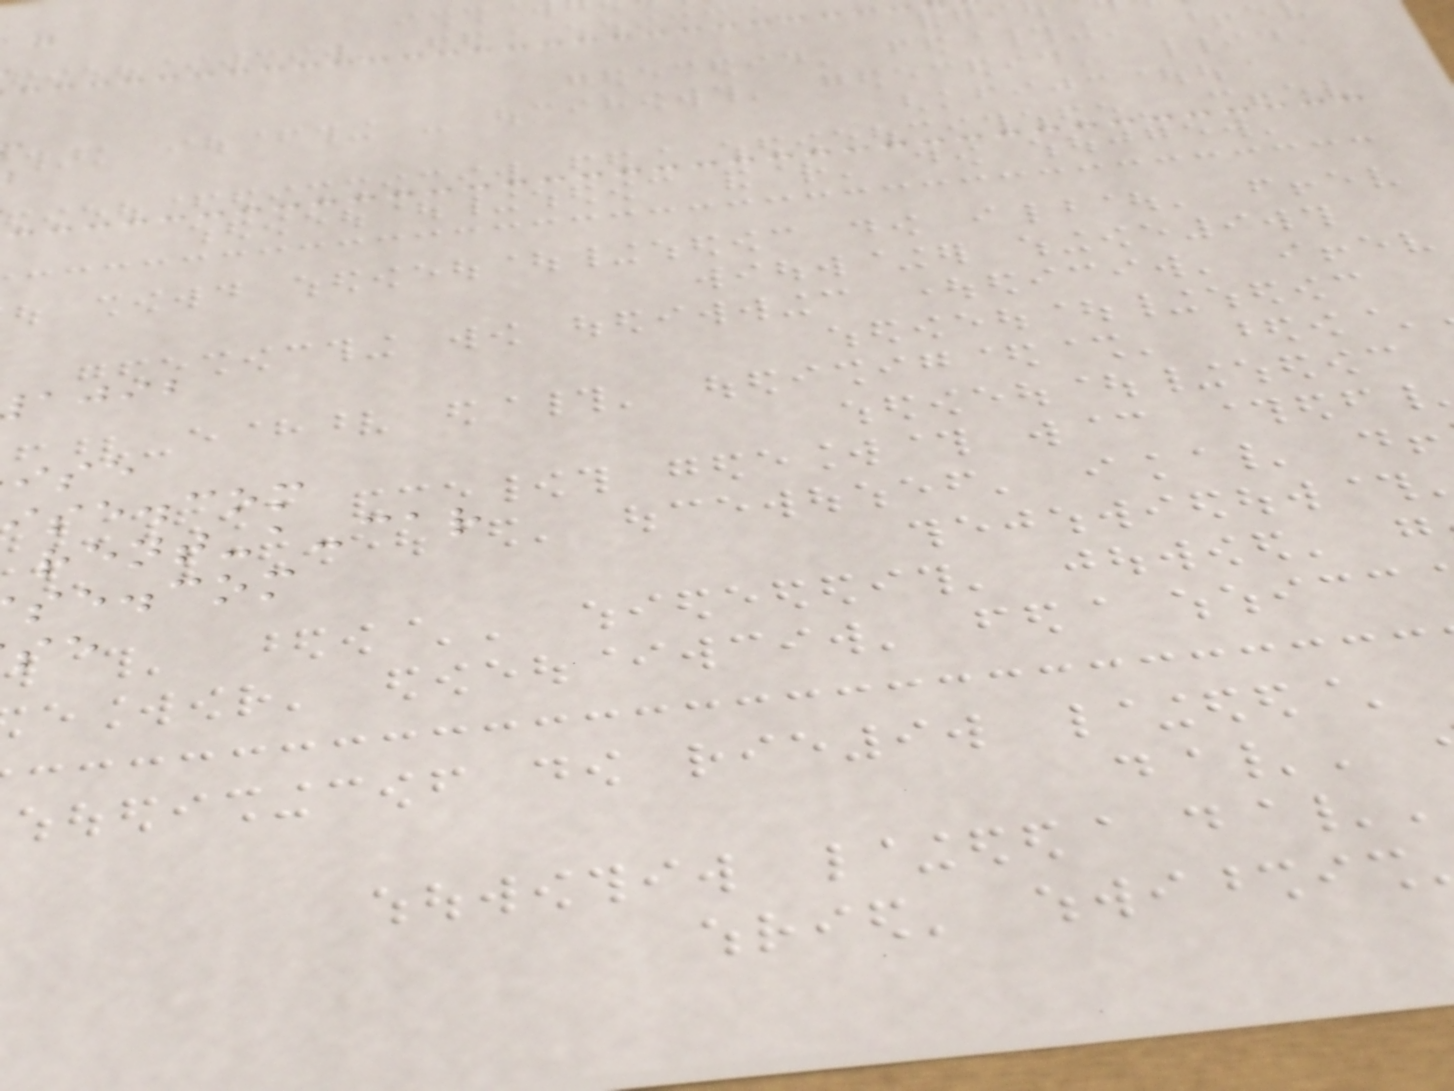ajib
ise.com
rent-a-car
se.com
